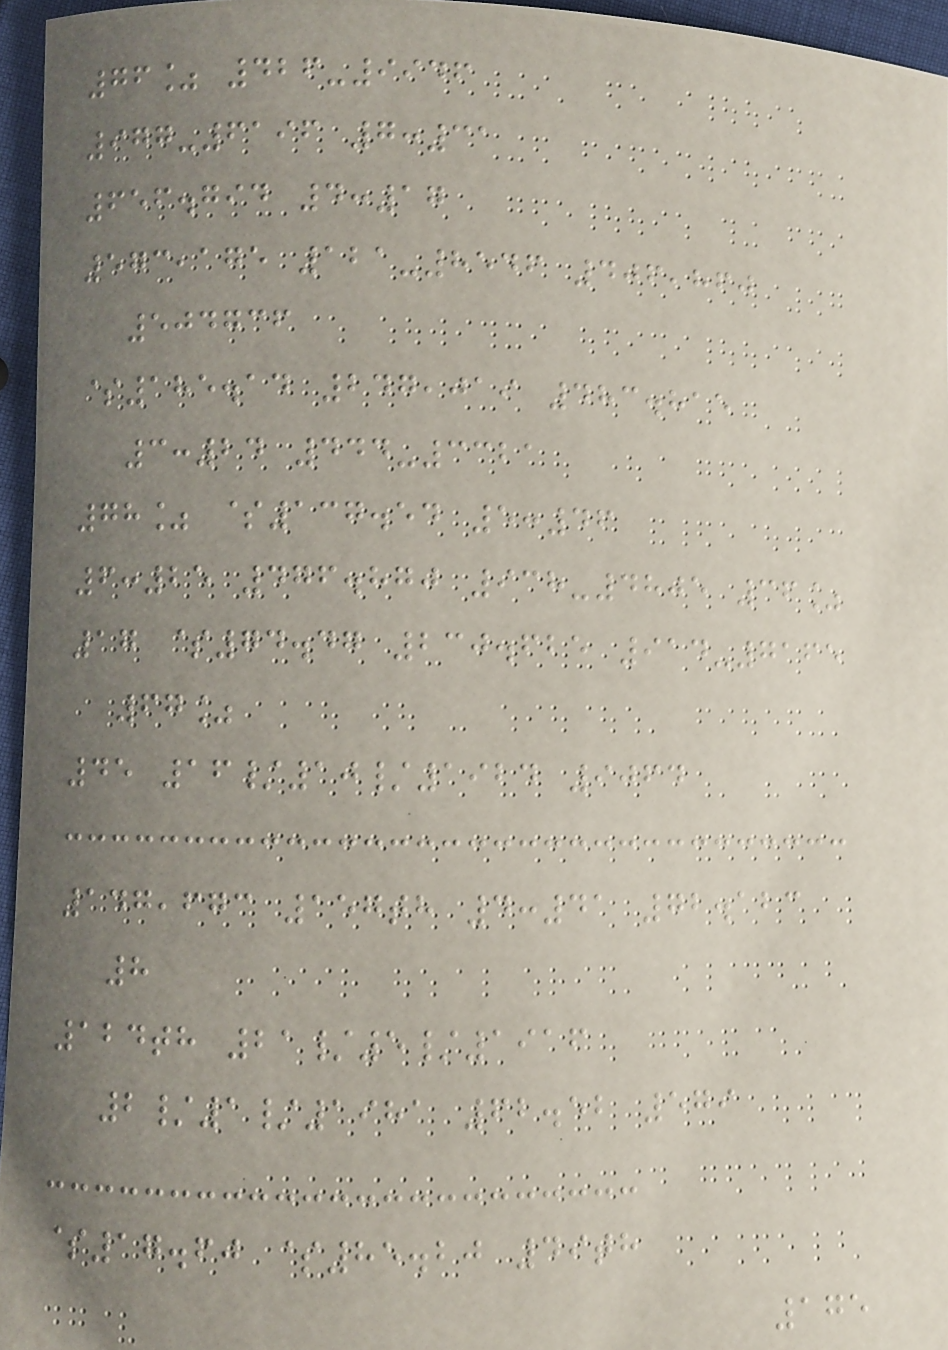76% 426-9946
977-6196 7:31
656.794 4:17
573,175 121-8546 406,860
504736
$185.14 247,019 483.815
3:24 444-3321
78% $137.54 5:46
6:25 476.870 938-4805 36%
17 $74.47 230.625 914-7165
67%
45 16/10/1924 9064
147,673 157th 4:41 72.123
8
124th 21/5/1916
2/1/1981 62.52 579
$17.60 $85.20 49th
175
